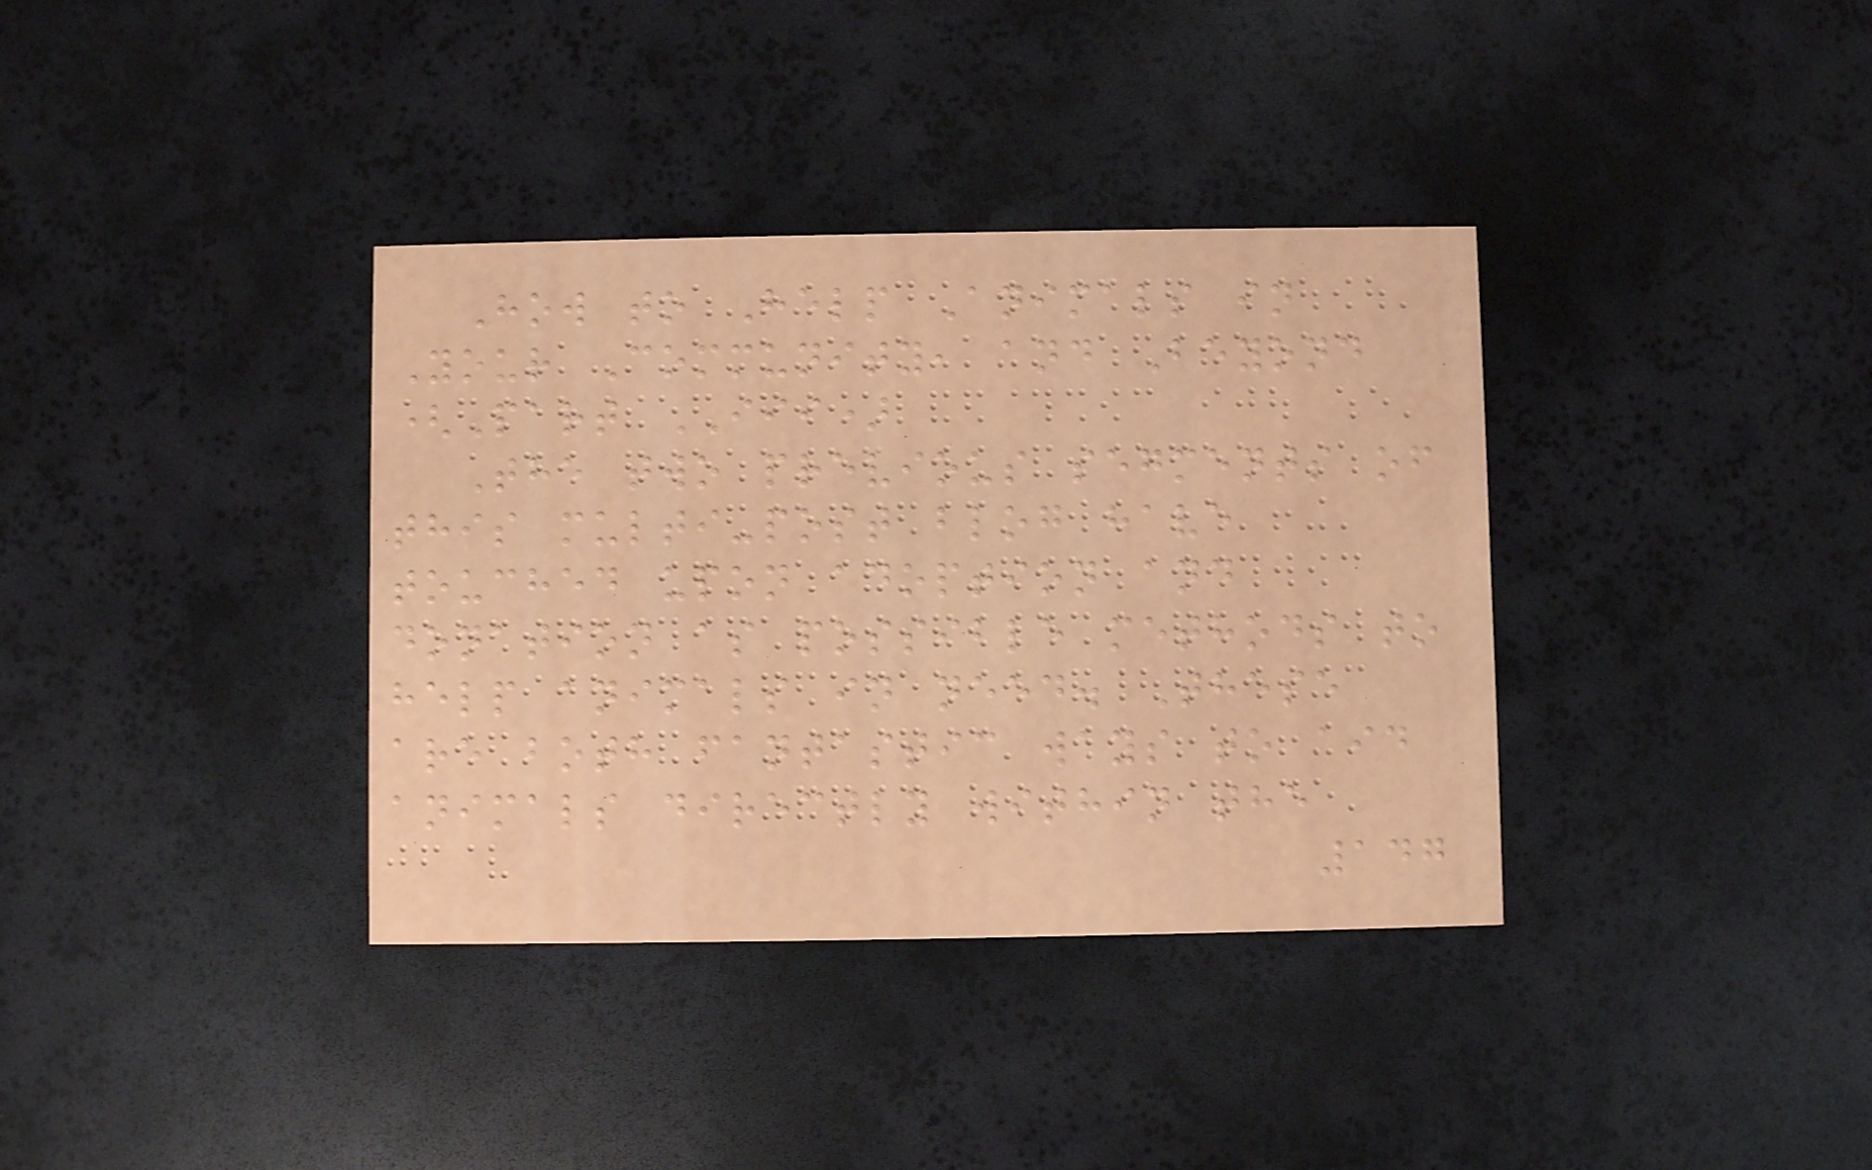How to Help Animals in
Your Community, and Beyond
(Part III)
The two previous segments of
this multi-post blog have
touched upon adoption and
donation as possible methods to
help animals in need. These
are both fantastic ways to aid
animals directly within the
147
